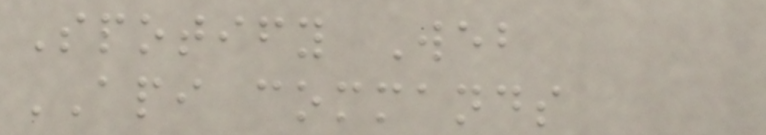Spotify Web
API commands
